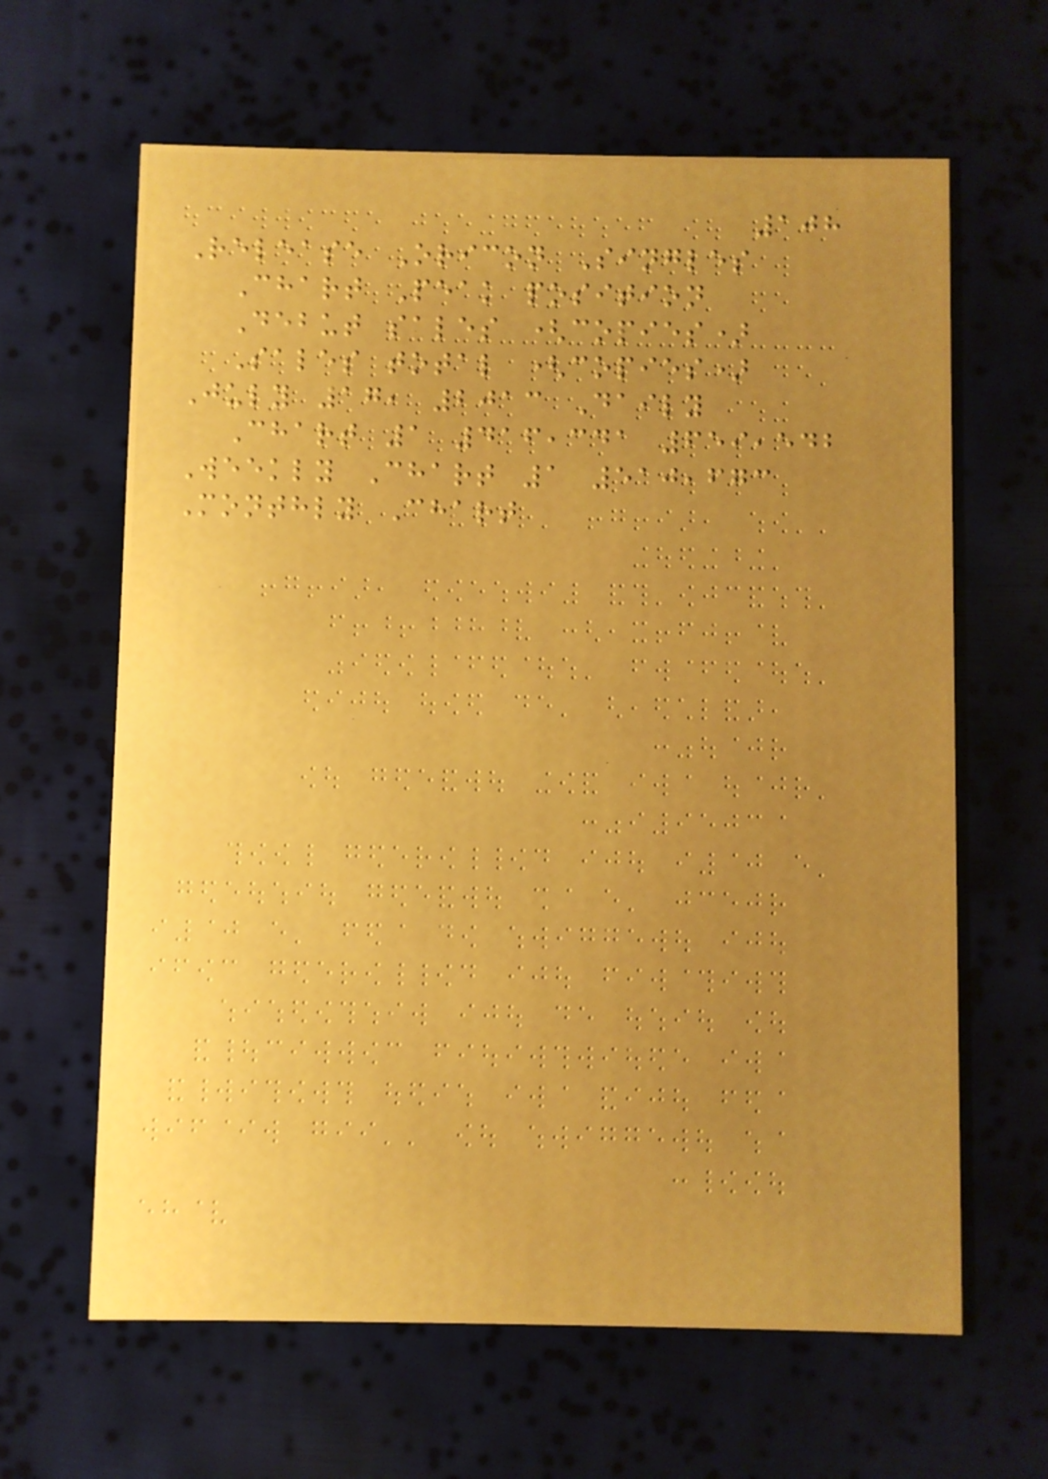108
Release Oricon Singles
Chart Peak position
Debut sales (copies)
Sales total (copies)
July 17, 2013 Daily
Chart 1 416,341 659,542
Weekly Chart 1 510,673
Monthly Chart
